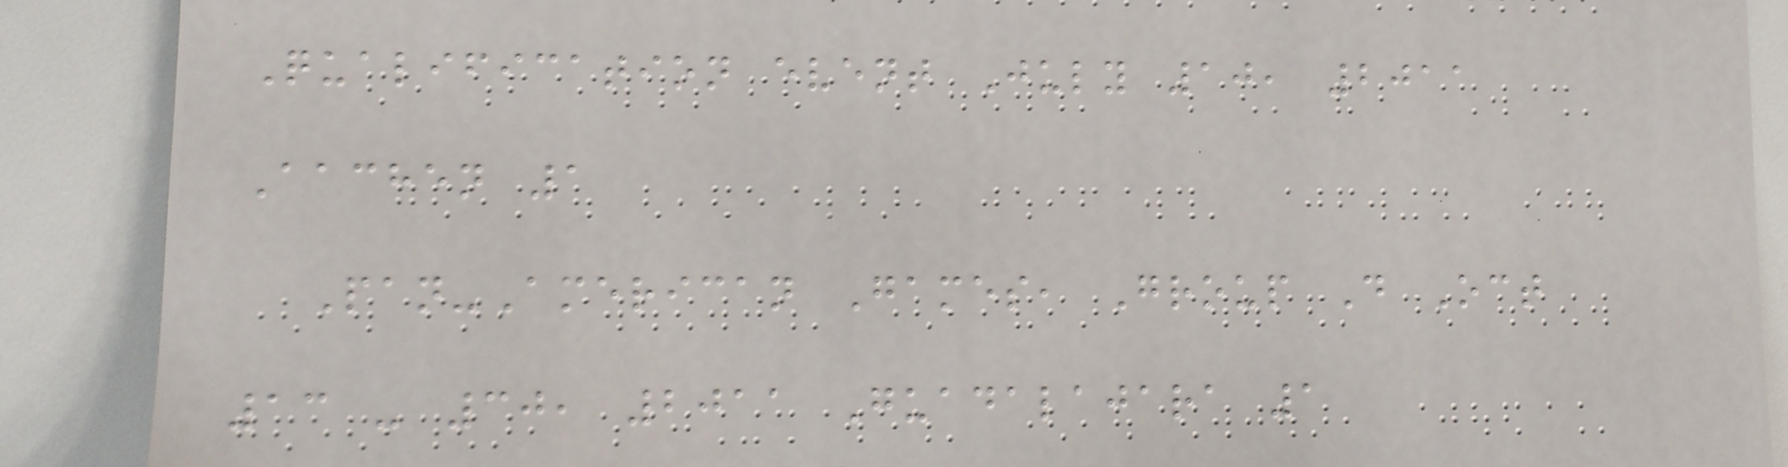Qualification event July 10, 2011
Aachen 1
Pan-American Games, Group D Oct
13 - 30, 2011 Guadalajara 1
